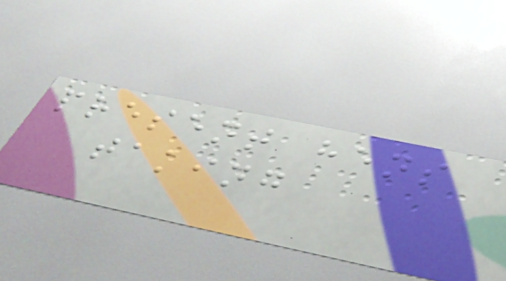present hens
taking
